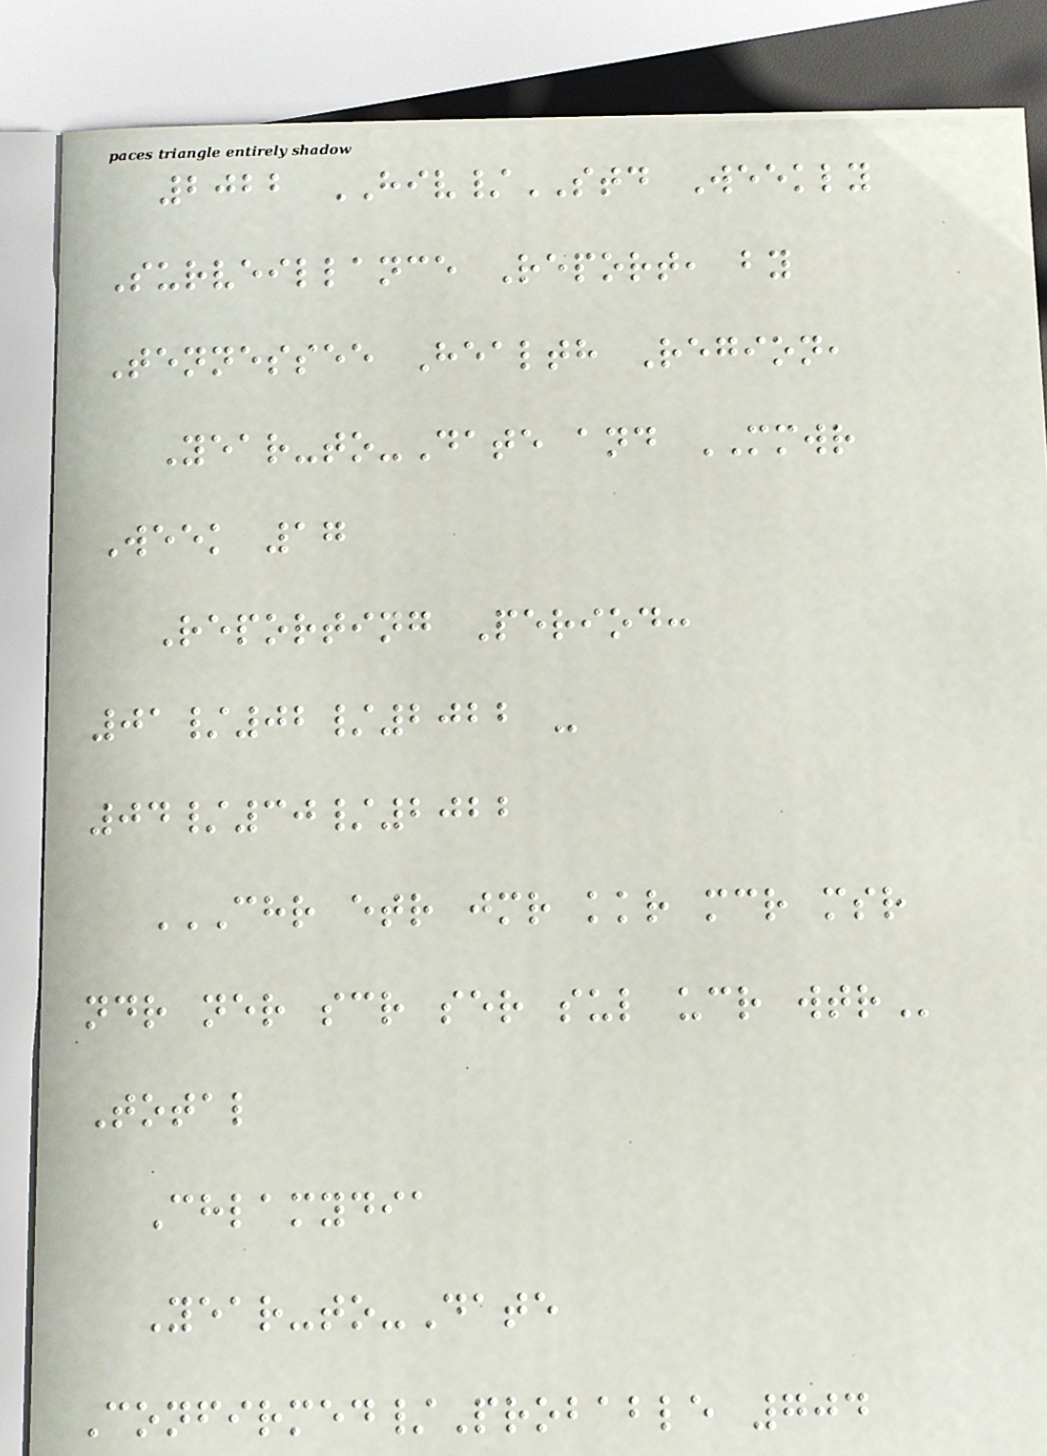2022 HIV/STD Weekly
Surveillance Report, by
Tennessee Health Region,
Year-to-Date and MMWR
Week 17
Reporting Period:
01/02/2022 -
04/30/2022
CHR ETR JMR KKR MCR MSR
NDR NER SCR SER SUL UCR WTR
Total
Chlamydia
Year-to-Date
Confirmed/Probable 704
